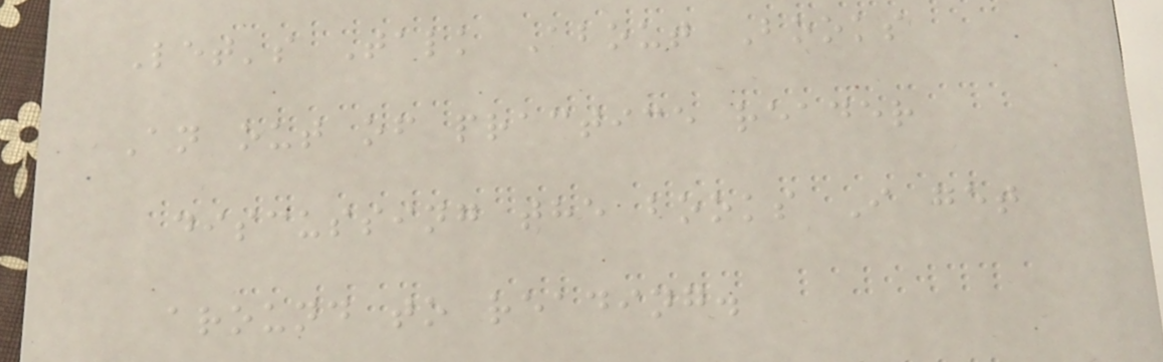Let's Talk About Books
An out of practice reader
discussing the books I get
around to reading.
